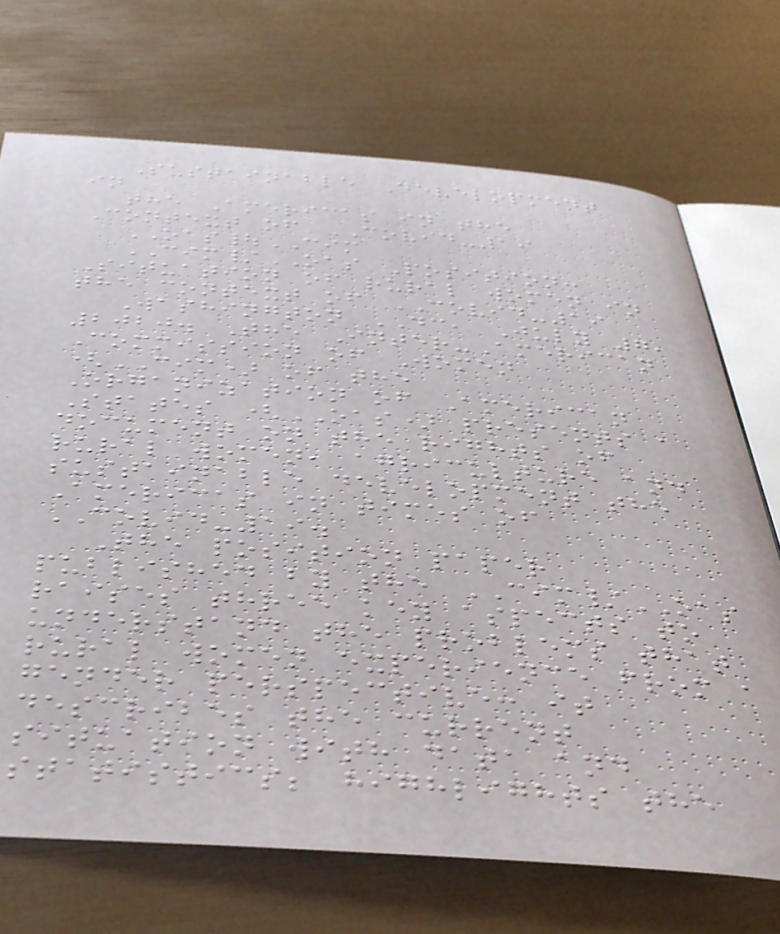Sustainable Development
in
the Americas in the
Context of COVID-19
OAS|CIM
CIM/OAS Position:
Situation of rural women in
the context of COVID-19
Washington DC, July 7,
2020. The Inter-American
Commission of Women
(CIM) of the
Organization of American
States (OAS) presents a
document on the rights of
rural women, agriculture and
sustainable development the
Americas in times of
COVID-19.
The position paper
published by the CIM/OAS
raises three key aspects to
understand the problems that
rural women experience from a
gender perspective: it
describes the current
situation with data and
statistics; highlights the
